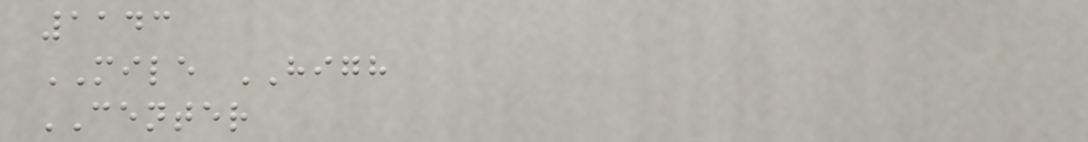1143
MILE HIGH
CENTER
